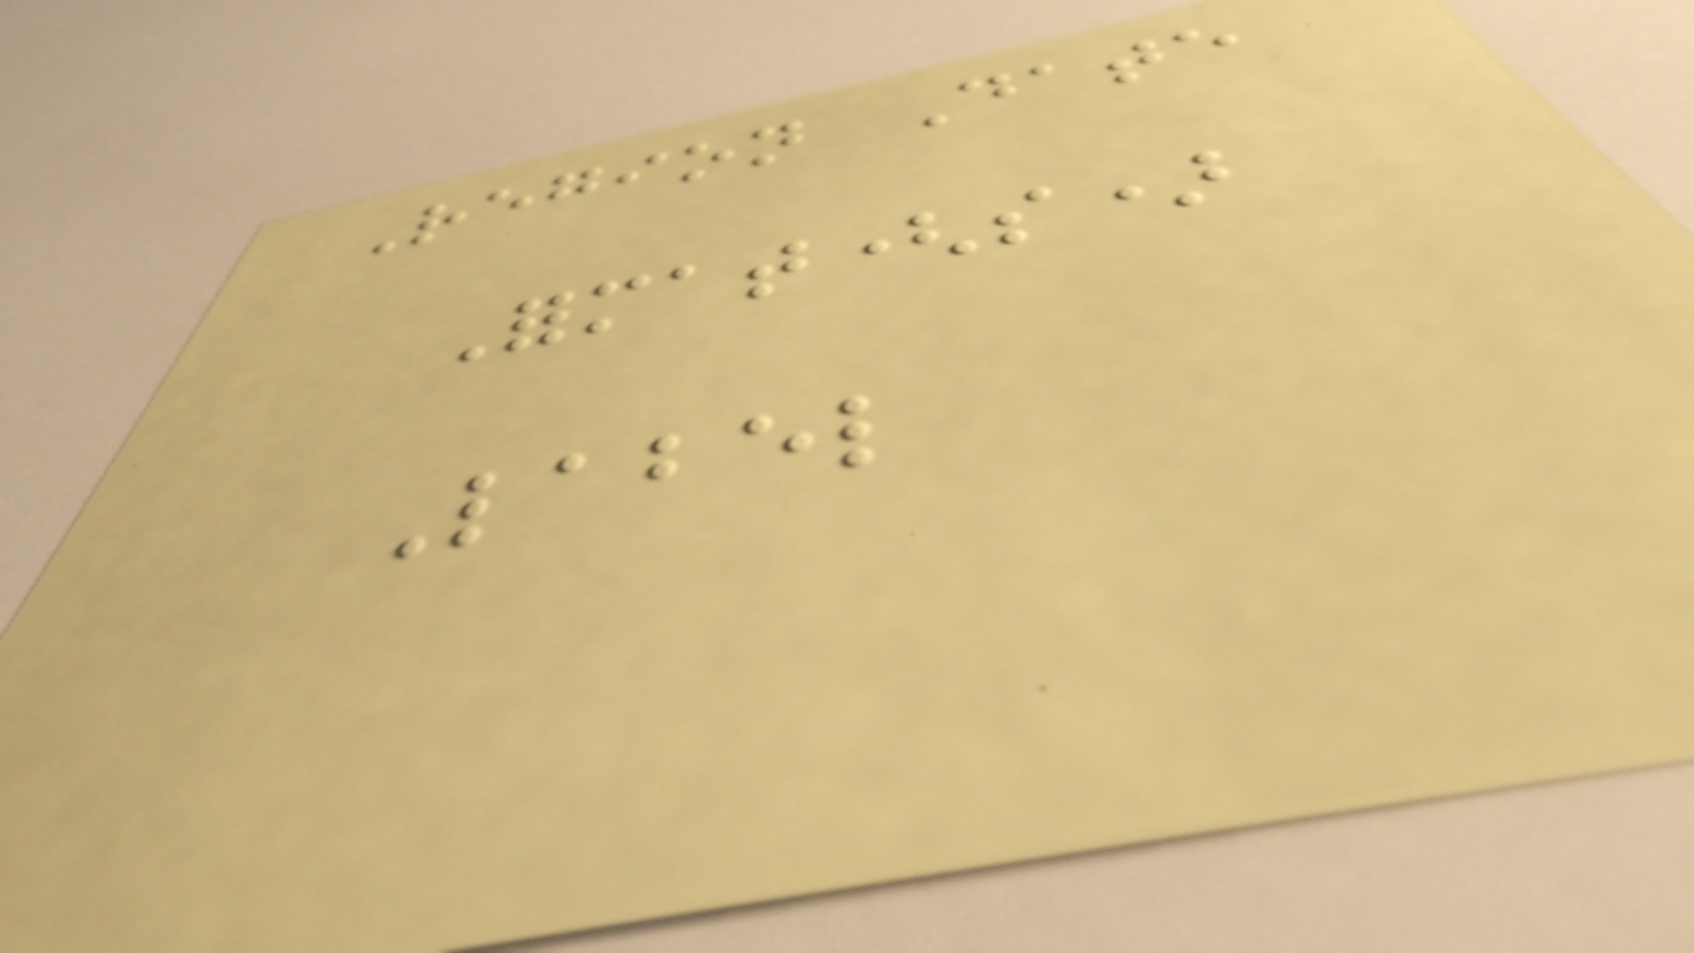Region Date
Format(s)
Label
